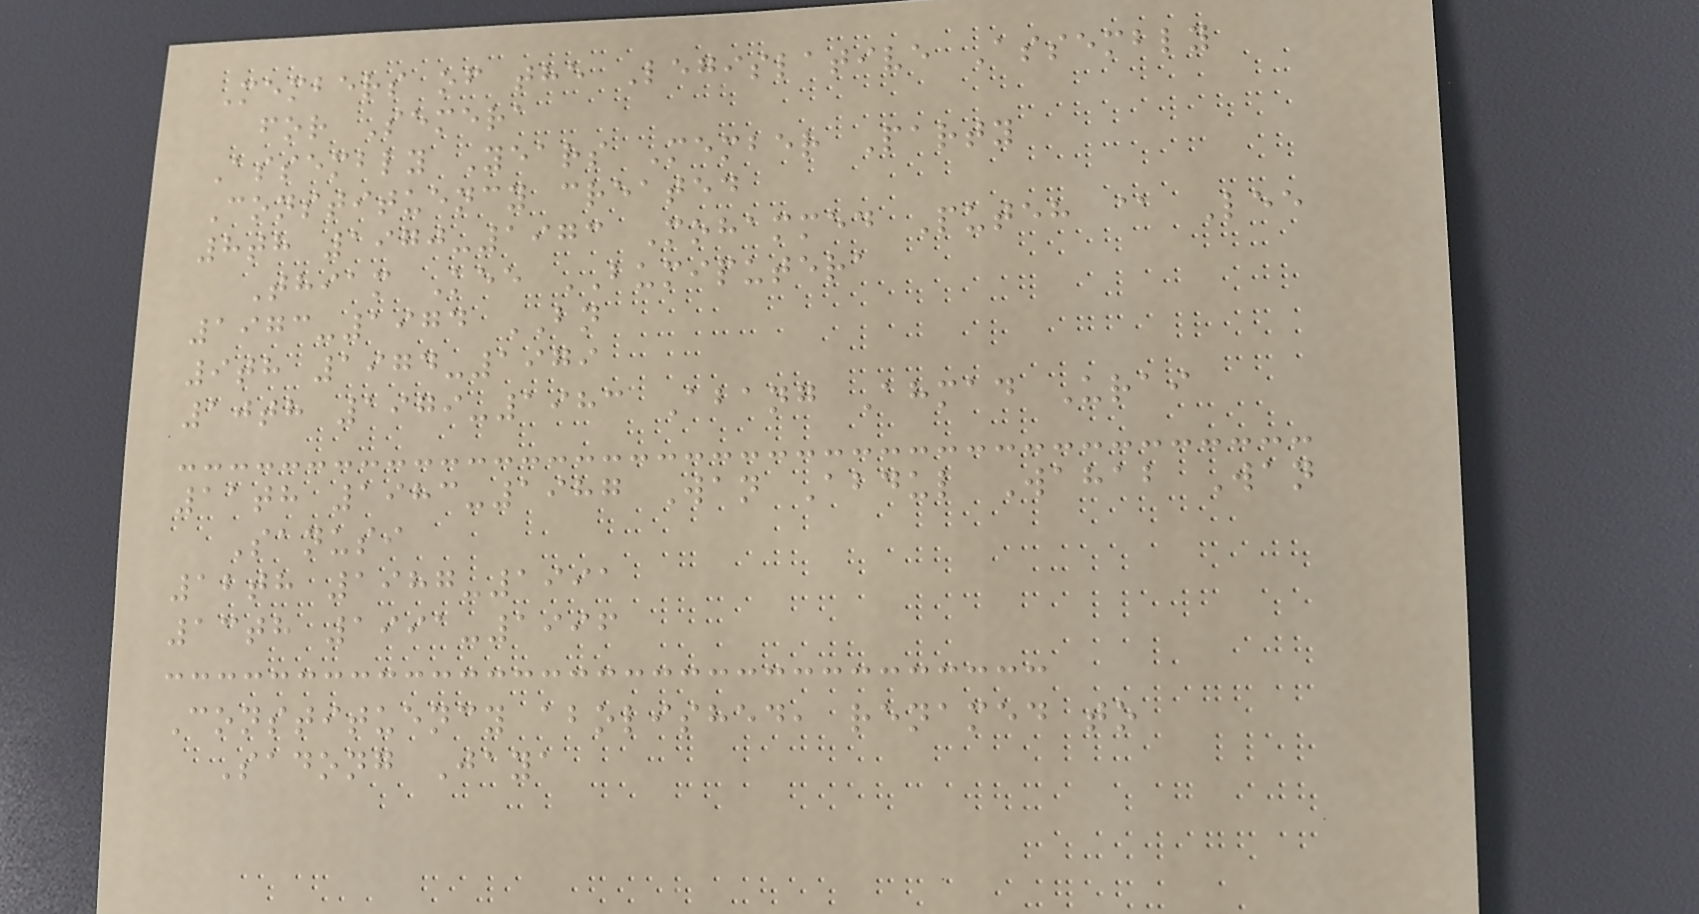Members of the Legislative Assembly
for Semera
Assembly Years Member Party
Constituency created
8th 1970-1973 Mohammed Puteh @ Lee
Thiam Kee BUMIPUTERA
1973-1974 BN
9th 1974-1979
10th 1979-1983 Abang Ahmad Urai
11th 1983-1987 Wan Abdul Wahab Wan
Sanusi
12th 1987-1991
13th 1991-1996
Constituency abolished, renamed to
Sadong Jaya
